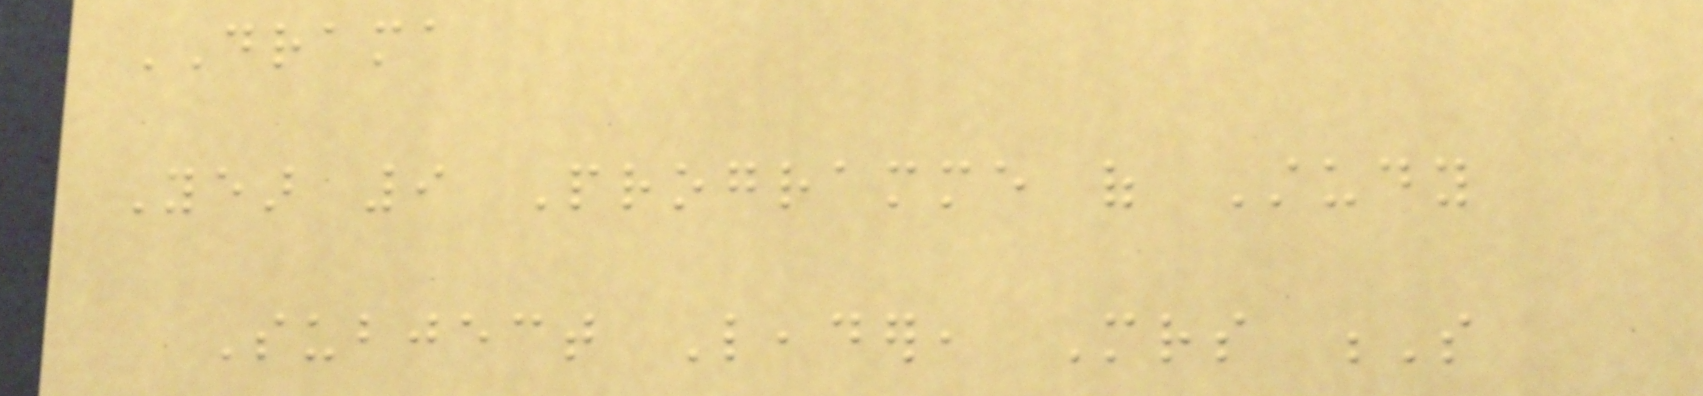DRAMA
Year 9 Programme of Study
Subject Leader, Mrs S
